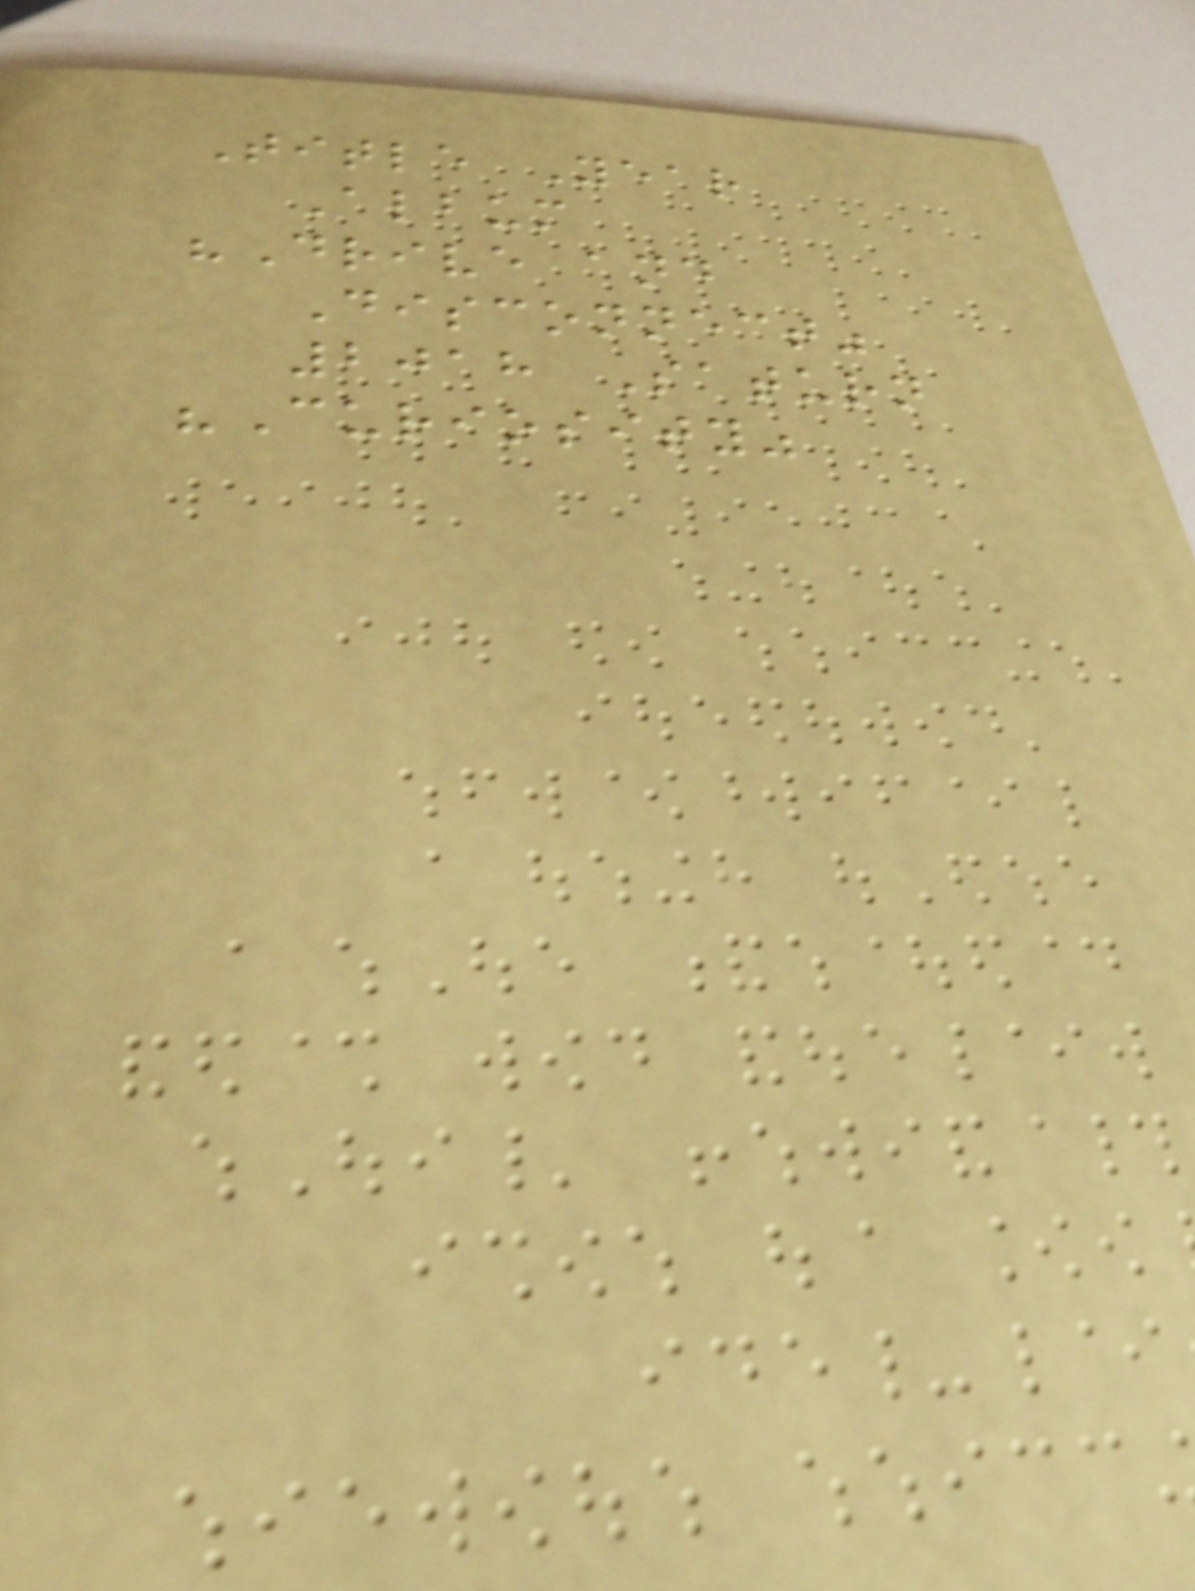Title Year
Album
"Drive and
Disconnect"
2018 Saturn
"Curiosity"
